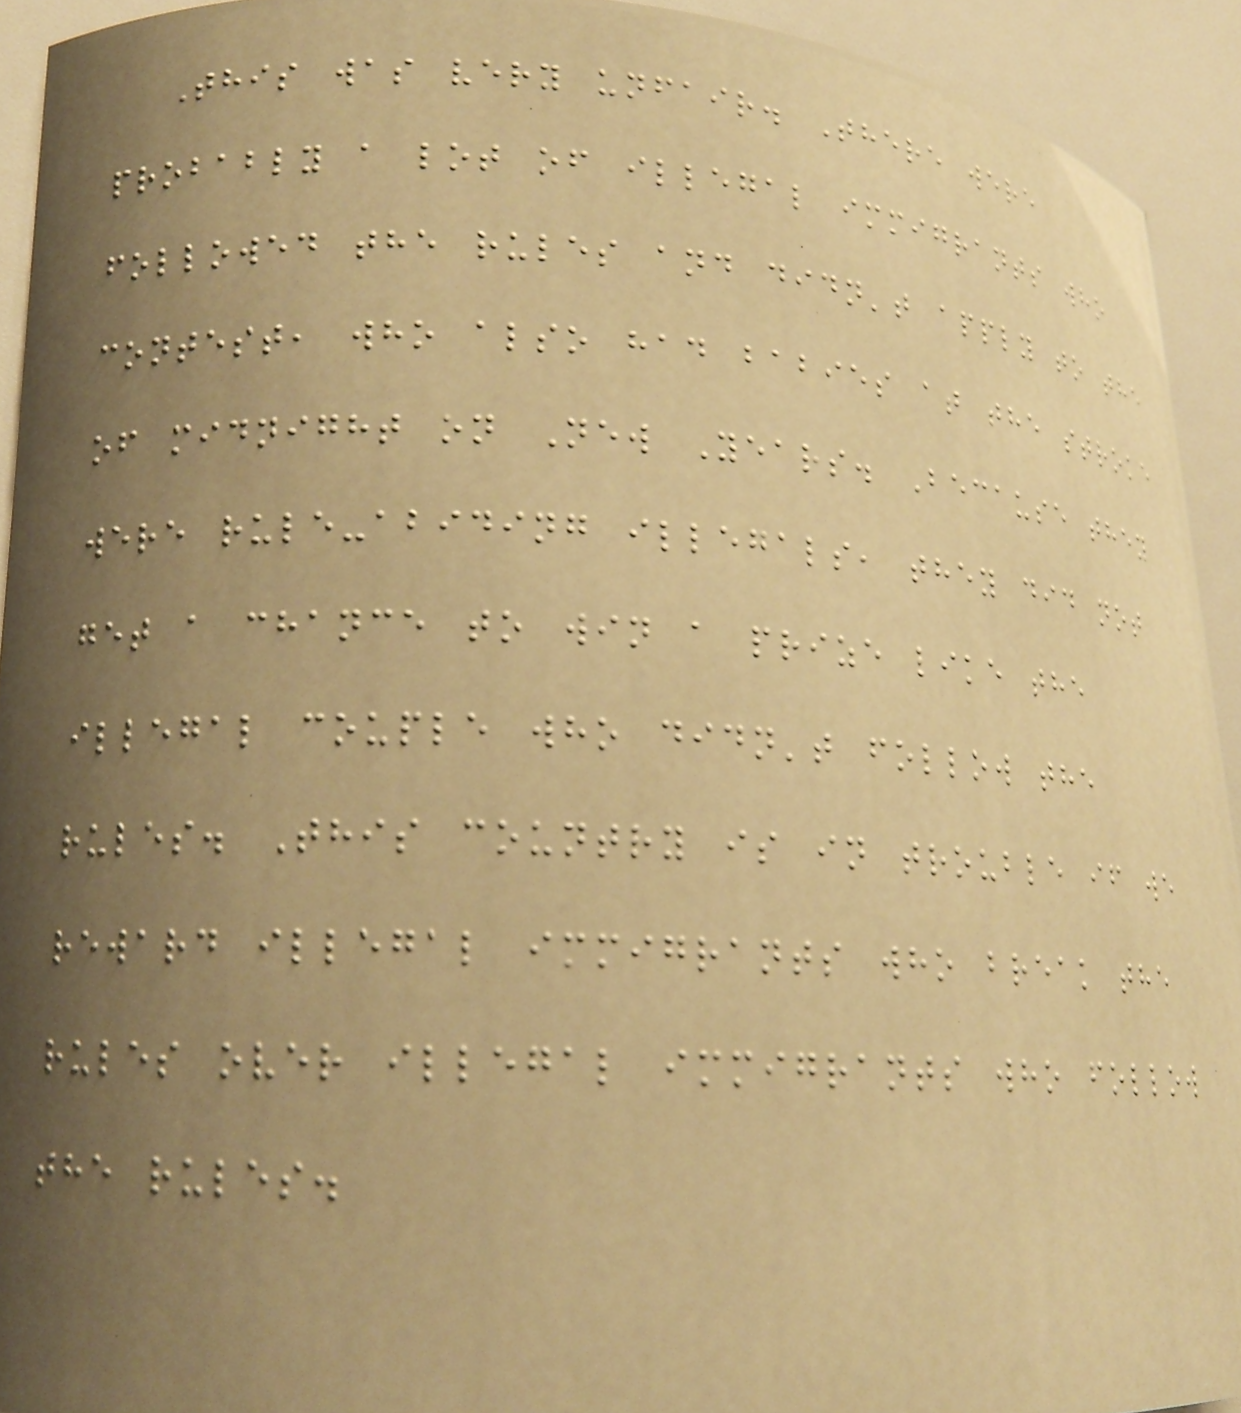This was very unfair. There were
probably a lot of illegal immigrants who
followed the rules and didn't apply to the
contest, who also had babies at the stroke
of midnight on New Years. Because they
were rule-abiding illegals, they did not
get a chance to win a prize like the
illegal couple who didn't follow the
rules. This country is in trouble if we
reward illegal immigrants who break the
rules over illegal immigrants who follow
the rules.
